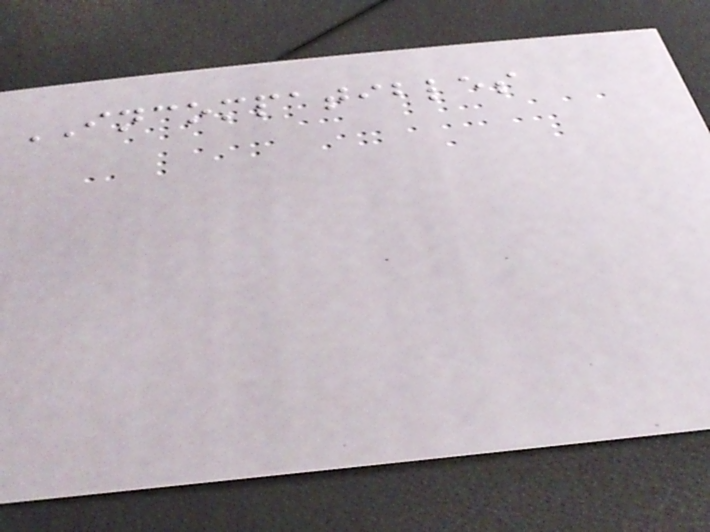INCOMPATIBLES
